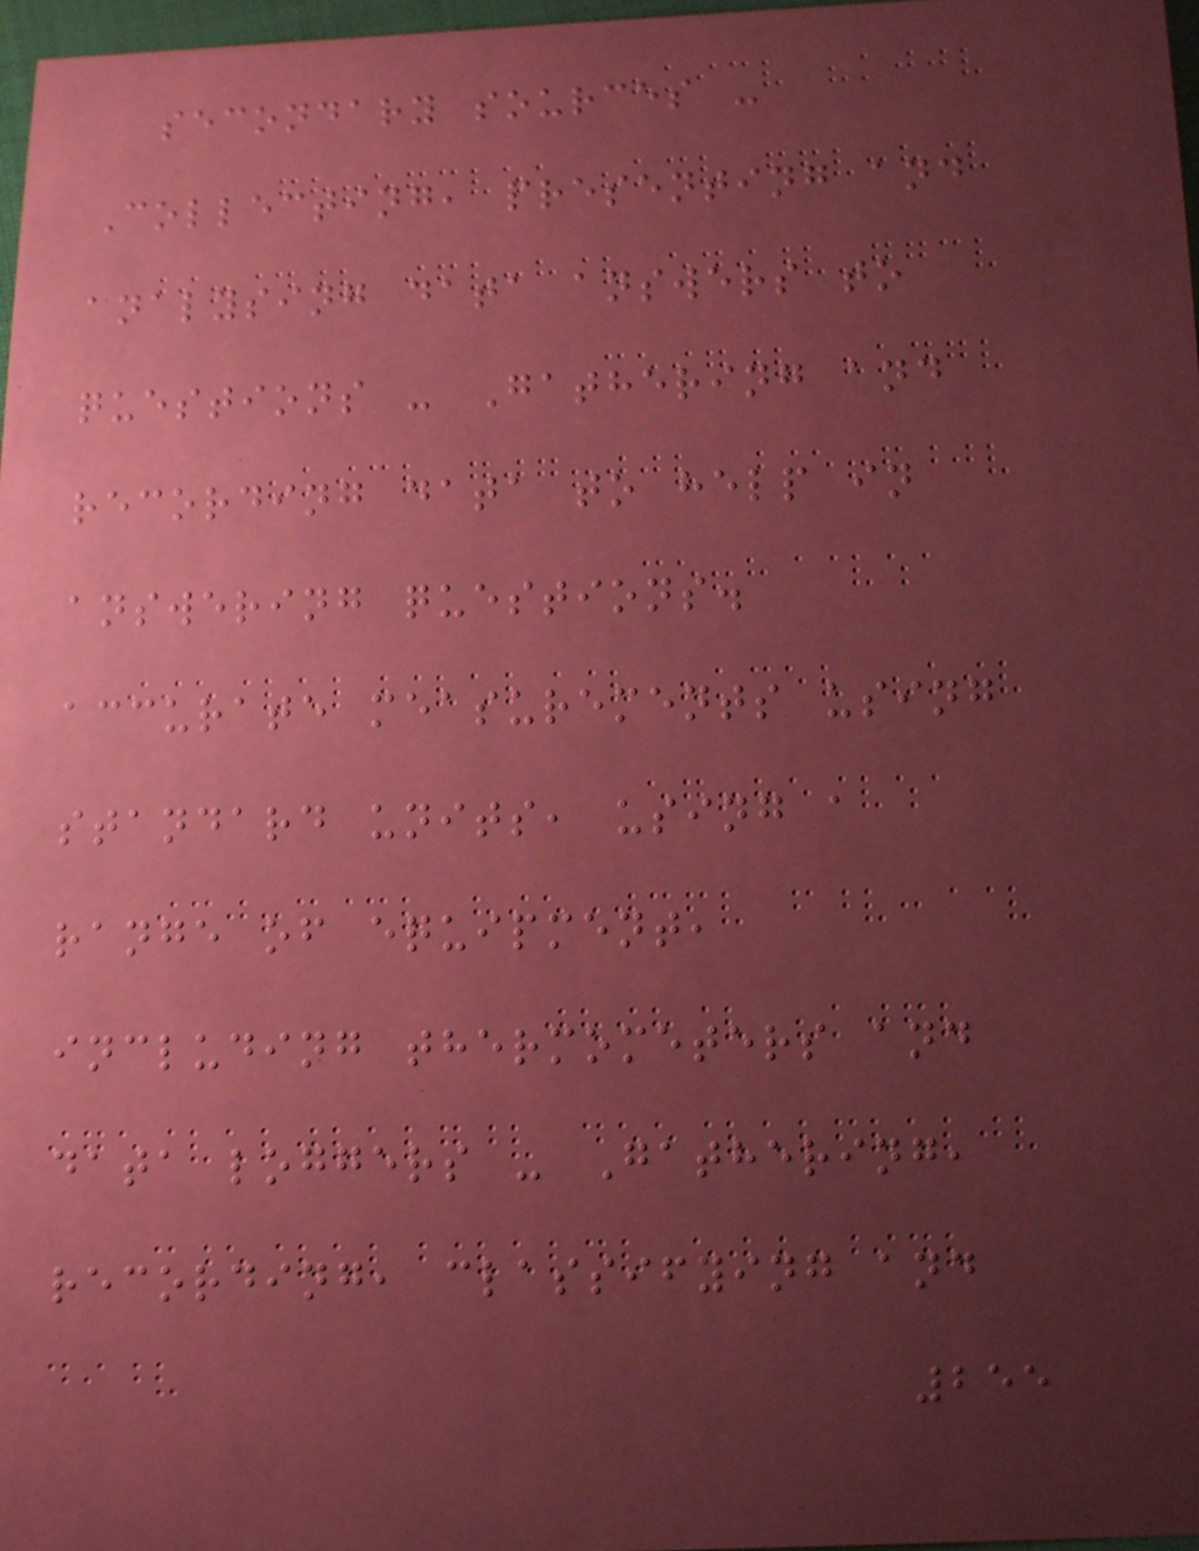secondary sources -
Collecting, presenting and
analysing data answers to
questions - Gathering and
recording data to help in
answering questions.
accurate measurements using
standard units, using a
range of equipment,
including thermometers and
data loggers - Gathering,
recording, classifying and
255
